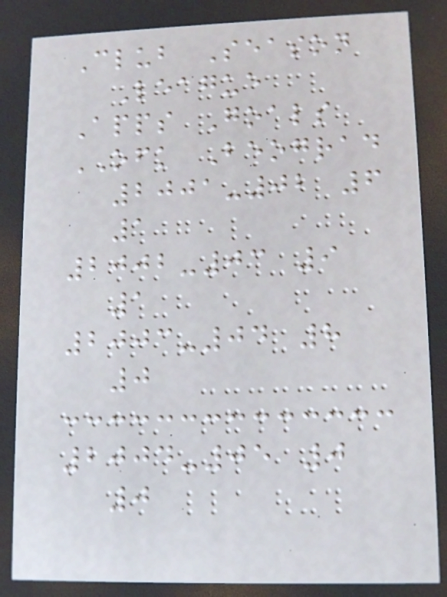Club Season
League
Apps Goals
OFK Beograd
2001-02 6
1
2002-03 9
1
2003-04 8
0
2004-05 0
0
